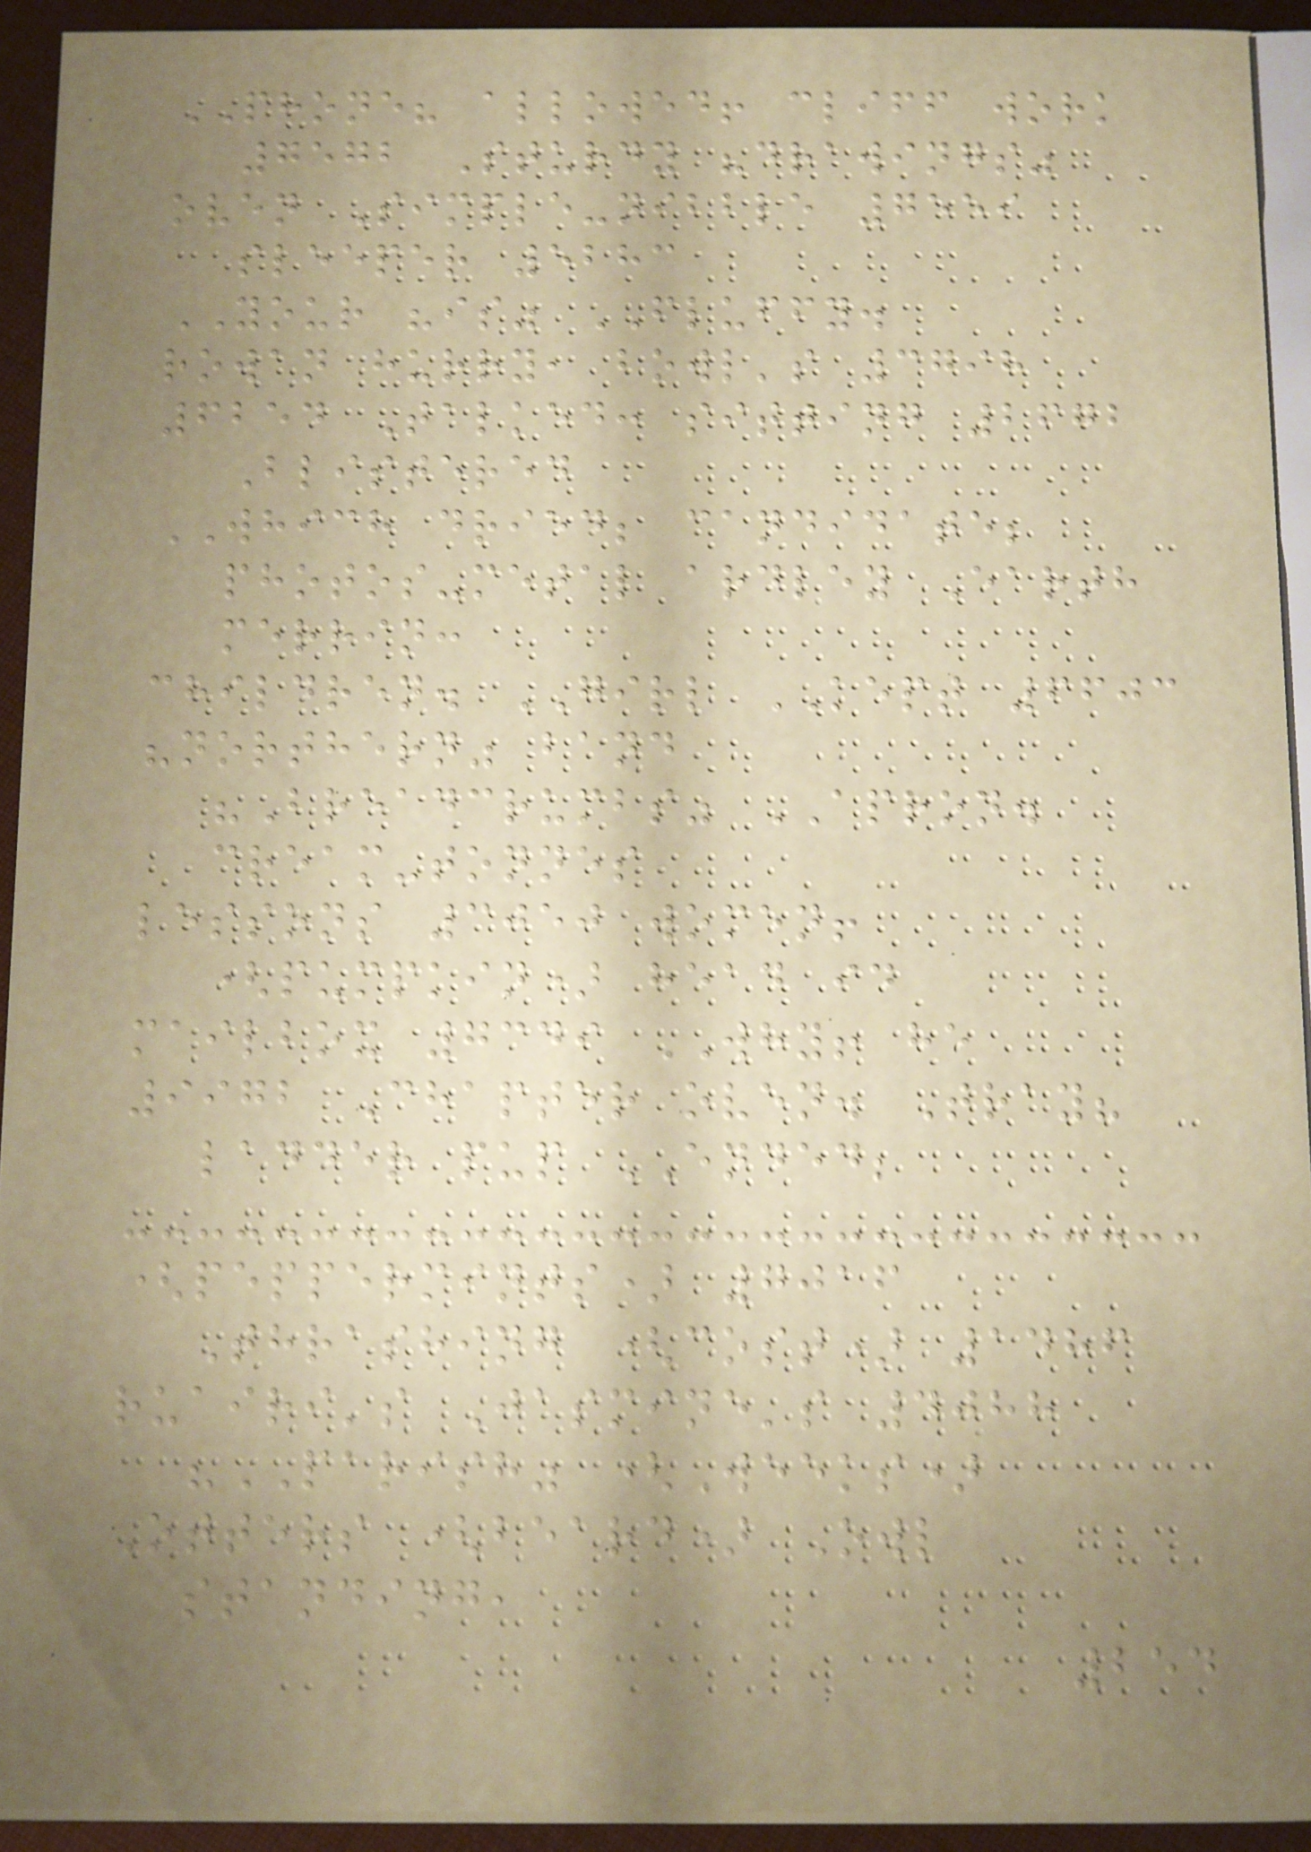PHONE? allowed! cliff work
7572 Sturdy "drawings"
oven Simple-nibble 7559
sleeper 5283
YOUR "is" FLUFFY.
rowan hurry, bowl's 3798
6254 Talked: sitting 2672
Blistered
WHICH dried; candidate;
photos-metal ardley Earth
merrin:
children. GIRL KEPT 6603
"northern" band
"Breadcrumbs" APRON.
cream-tonnes
lessons 3050 women!
(pumpkin) head id
mailbox 7349 WHY! he
9972 Chapter oven. Tray?
ladder pup ENDED;
(peppermints) 7016
Thrashing (cost) 1486
ruairi's Jasmine's 4088
"PARISH" (Weeks)
Otters (beard) Owl
standing,
254
